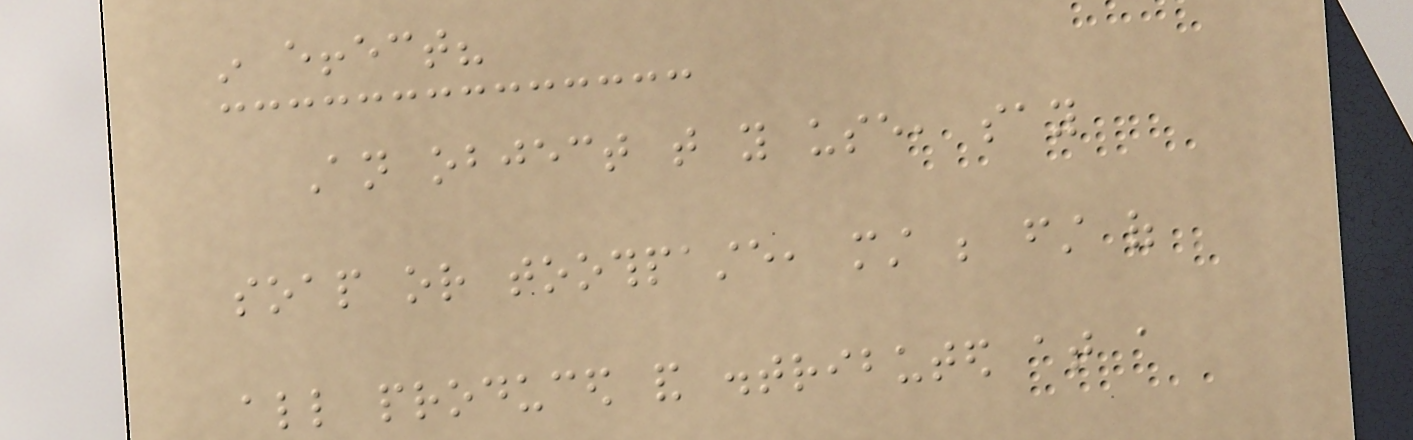in effect?
An object that you use, say
soap or toothpaste, must be first of
all produced and distributed at a
